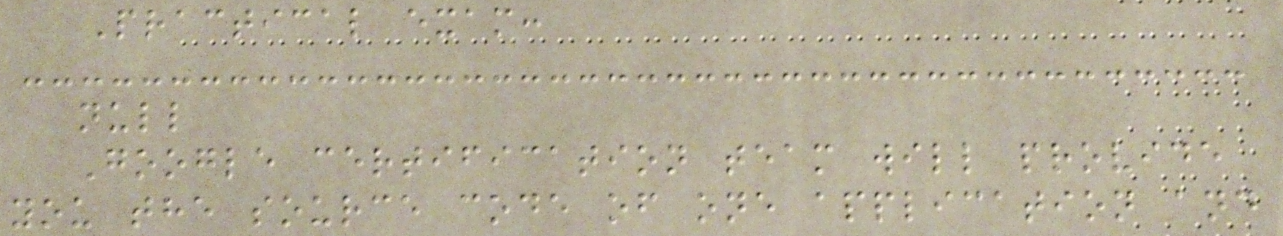Practical exam:
null
Google certification team will provide
you the source code of one application and
